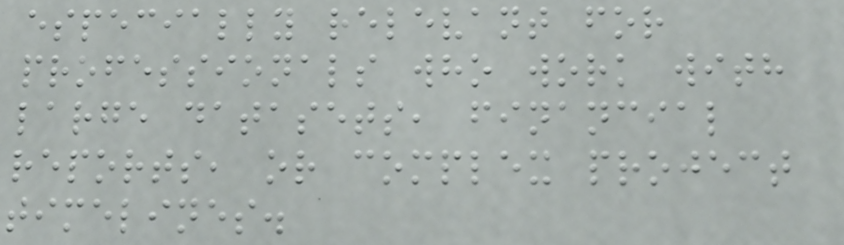especially relevant for
professionals who work with
large datasets, financial
reports, or complex project
timelines.
